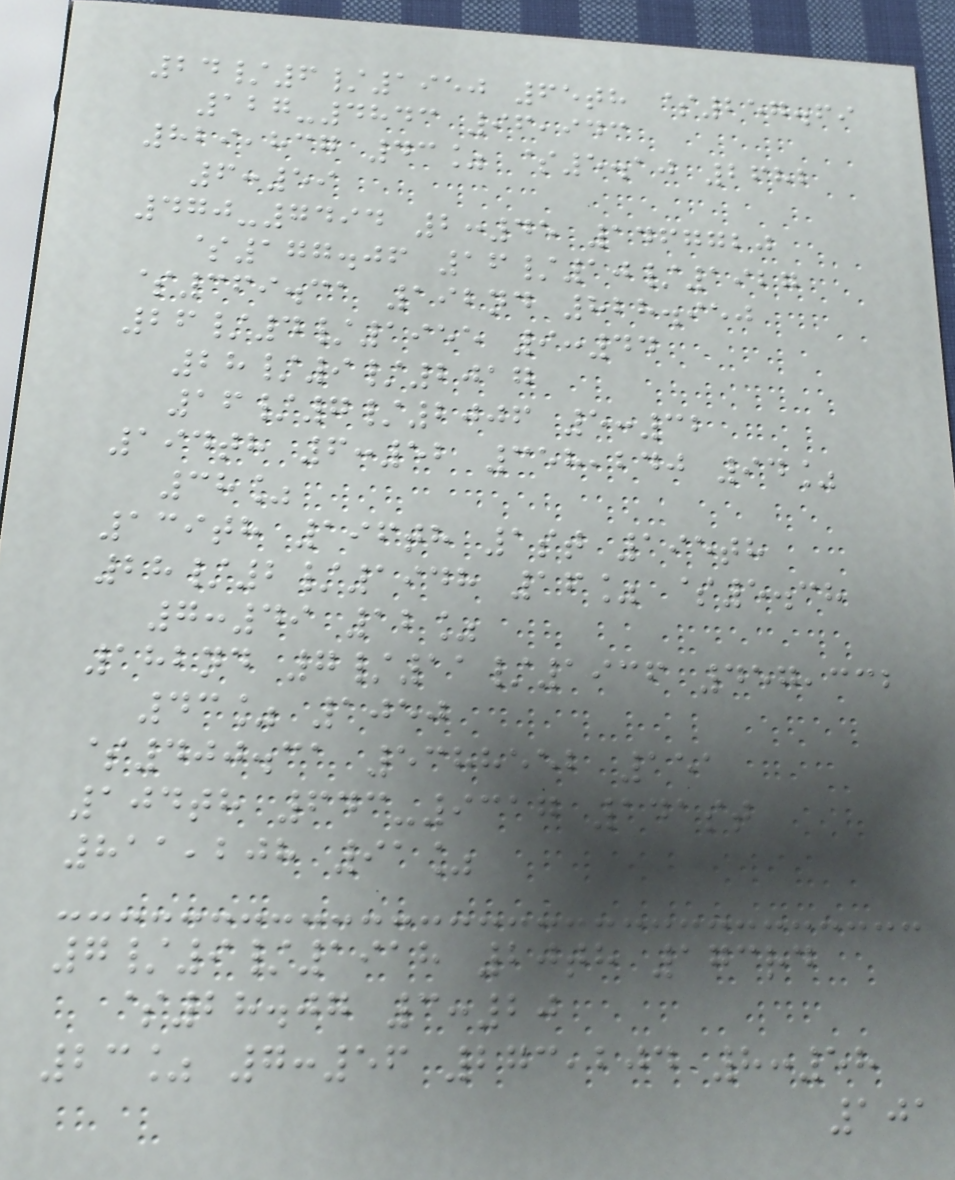24/6/1950 65th $257.69
127-4843 96,943
829,837 43% $5.10 2682
6:59
470-7494 2:45 1467720
$177.06 16/10/1927
$369.31 192nd 828.950
26/4/1955 9:44
28/9/2017
16/7/2006 5:32
194th 6:52 358,240 94%
38%
139th 196th 1st 195th
28/2/1948 16% $5.38
7:49 12%
182nd 7/11/1936 457,332
43% 1050
$400.31 5388552 151
104th 643-9317 141st
811,208 91%
7/9/1918 20th 173rd
$28.07 3:20
23% 7:56 273,204 8:58
101
